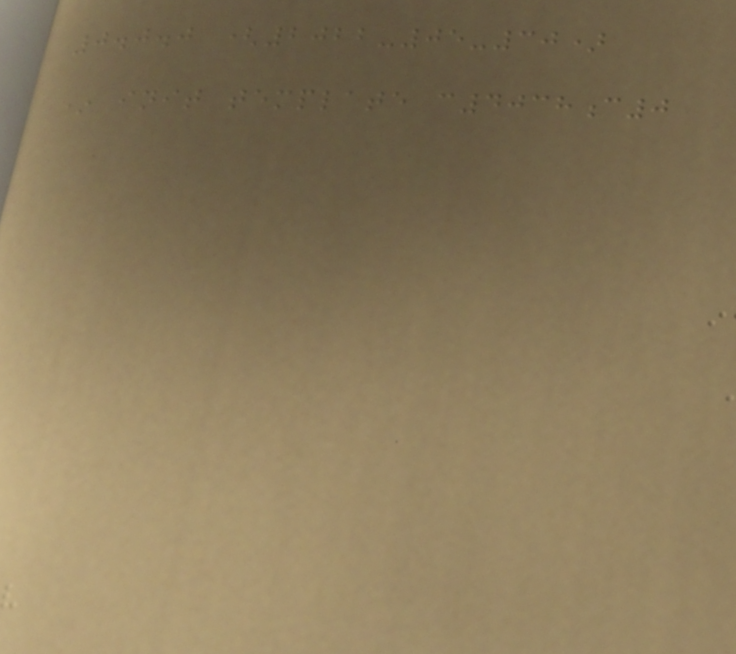0.0.0 (2022-05-30)
* init template c4038c0
